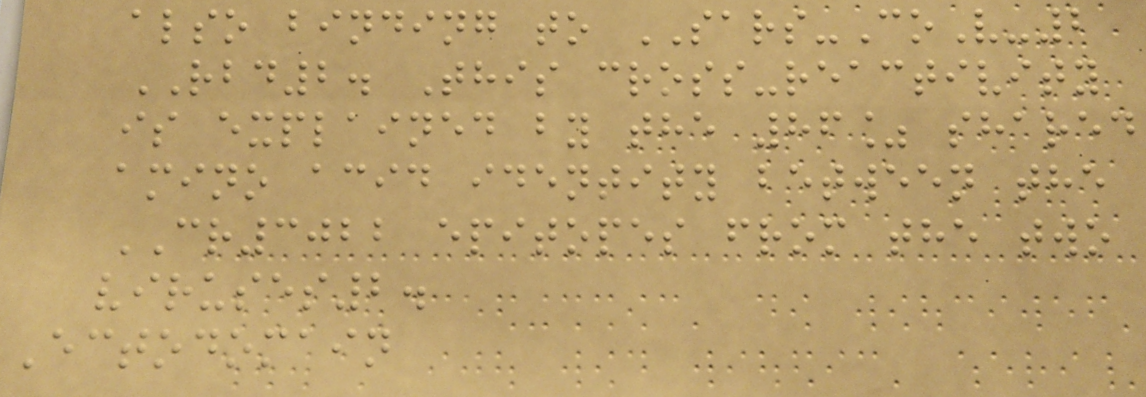also binding to SARS-CoV-2
RBD2. This cross-reactivity
is explained by the 86% shared
amino acid identity between the
CR3022 epitopes from the two
viruses2.
Ectodomain
